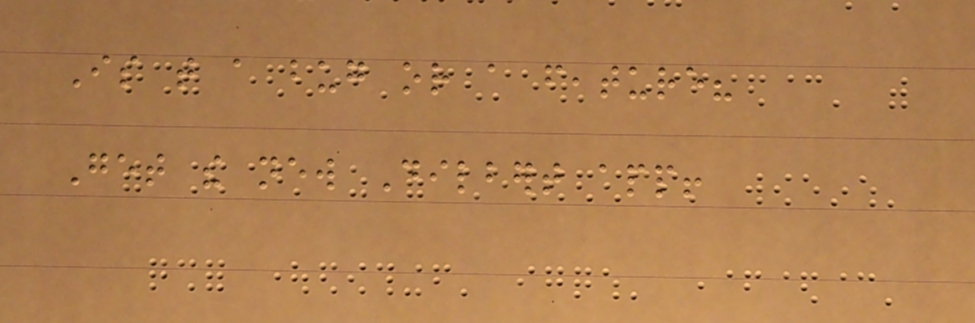Is that a bug or a feature?
Get the new Dilbert app!
